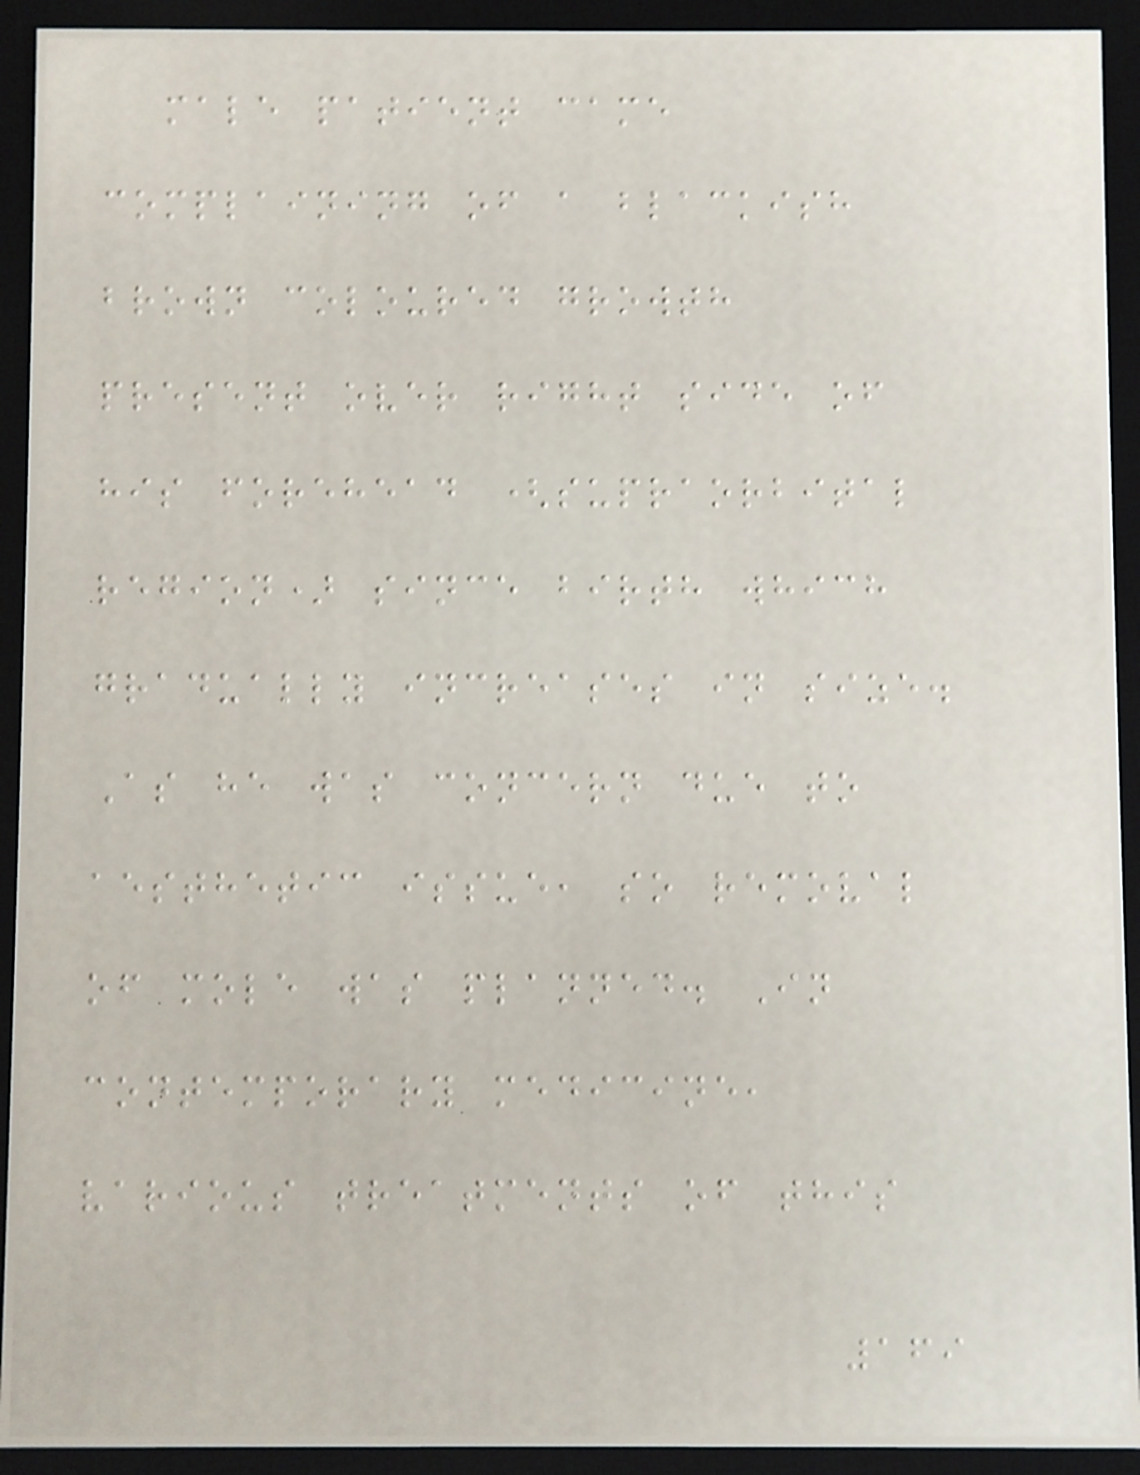male patient came
complaining of a blackish
brown coloured growth
present over right side of
his forehead (supraorbital
region) since birth which
gradually increases in size.
As he was concern due to
aesthetic issue, so removal
of mole was planned. In
contemporary medicine,
various treatments of this
169
